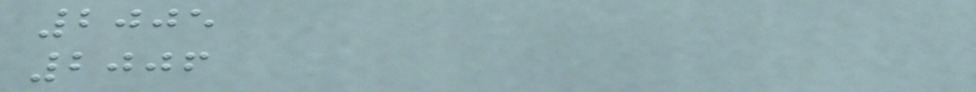2005
2006
